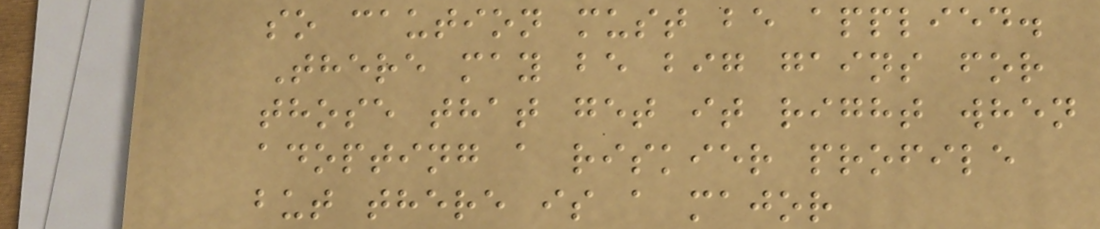so caution must be applied.
There may be big gains for
those that get it right when
adopting a riskier profile
but there is a major
